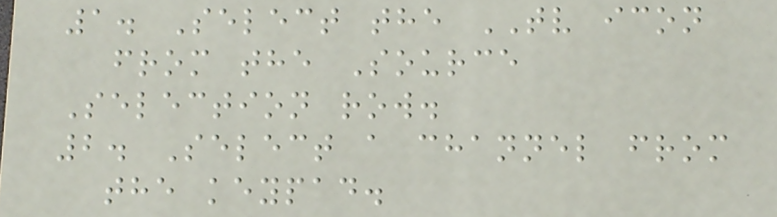1. Select the TV icon
from the Source
Selection row.
2. Select a channel from
the keypad.
